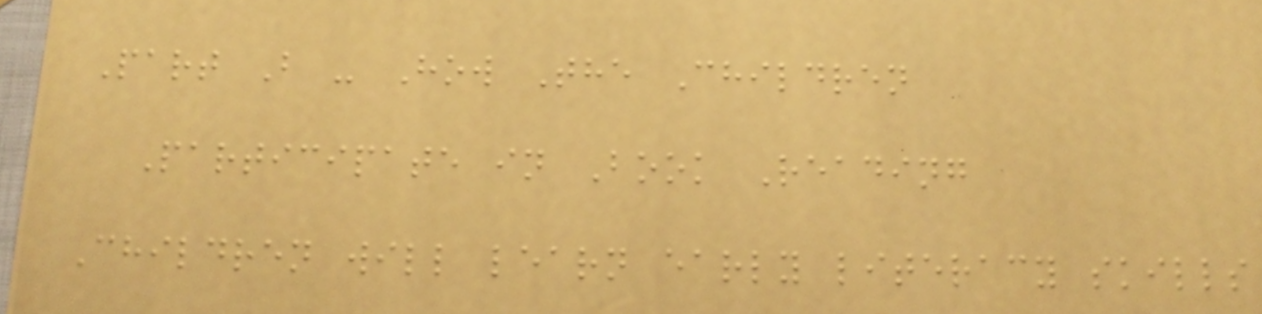Part B - How The Children
Participate in Book Reading
Children will learn early literacy skills
